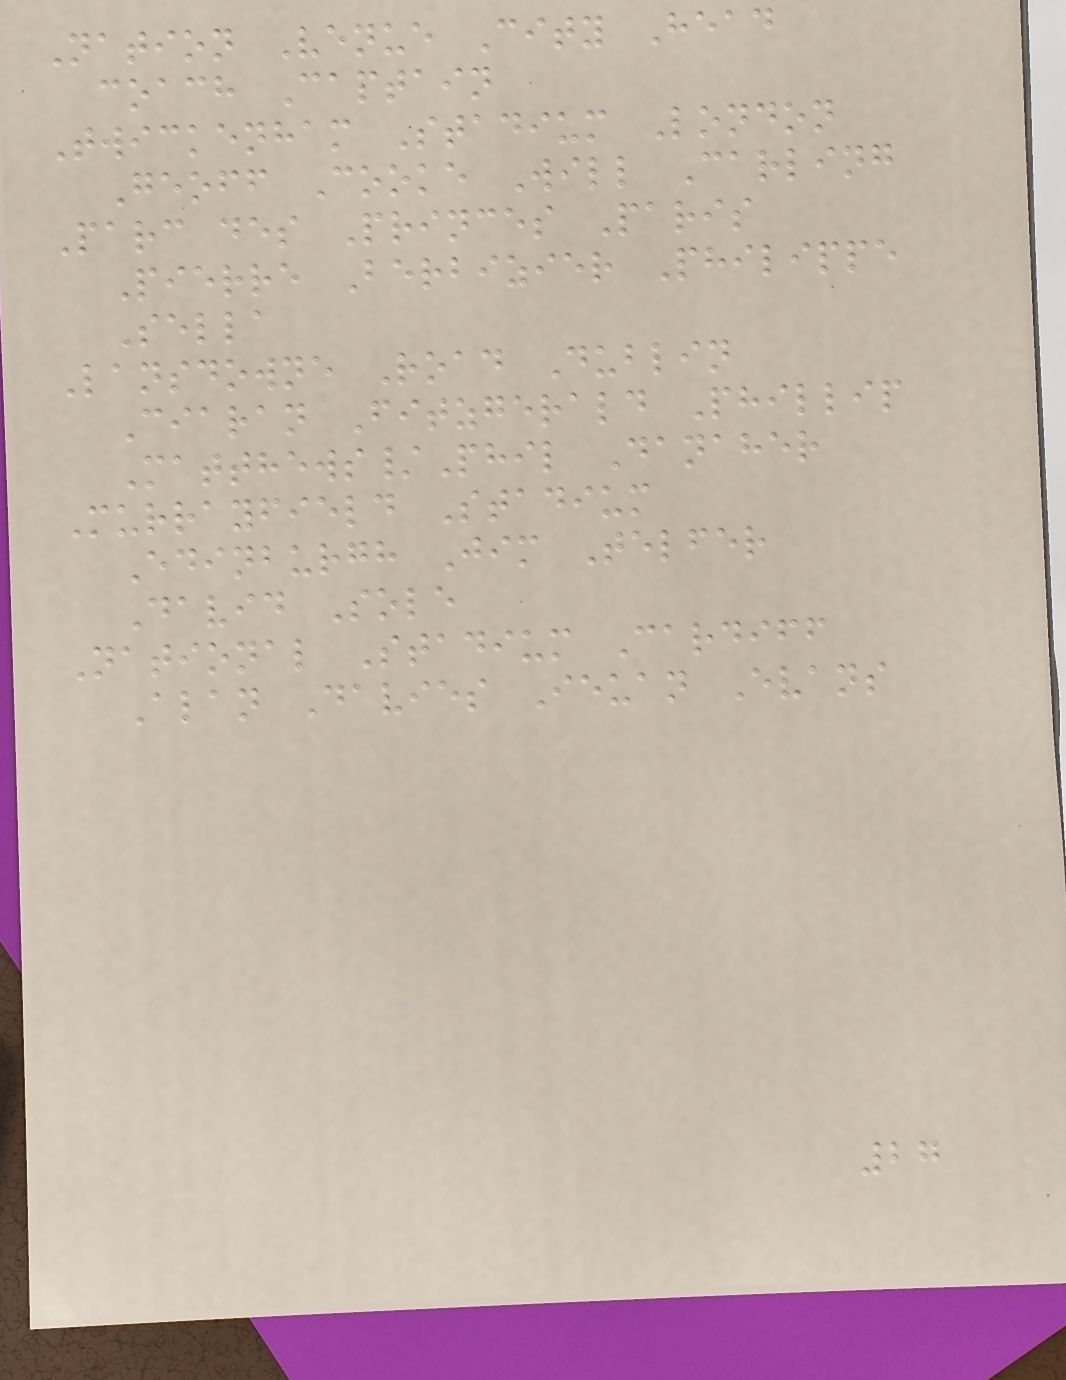Nation Venue City Head
coach Captain
Twickenham Stadium London
Geoff Cooke Will Carling
Parc des Princes Paris
Pierre Berbizier Philippe
Sella
Lansdowne Road Dublin
Ciaran Fitzgerald Phillip
Matthews/Phil Danaher
Murrayfield Stadium
Edinburgh Jim Telfer
David Sole
National Stadium Cardiff
Alan Davies Ieuan Evans
27
